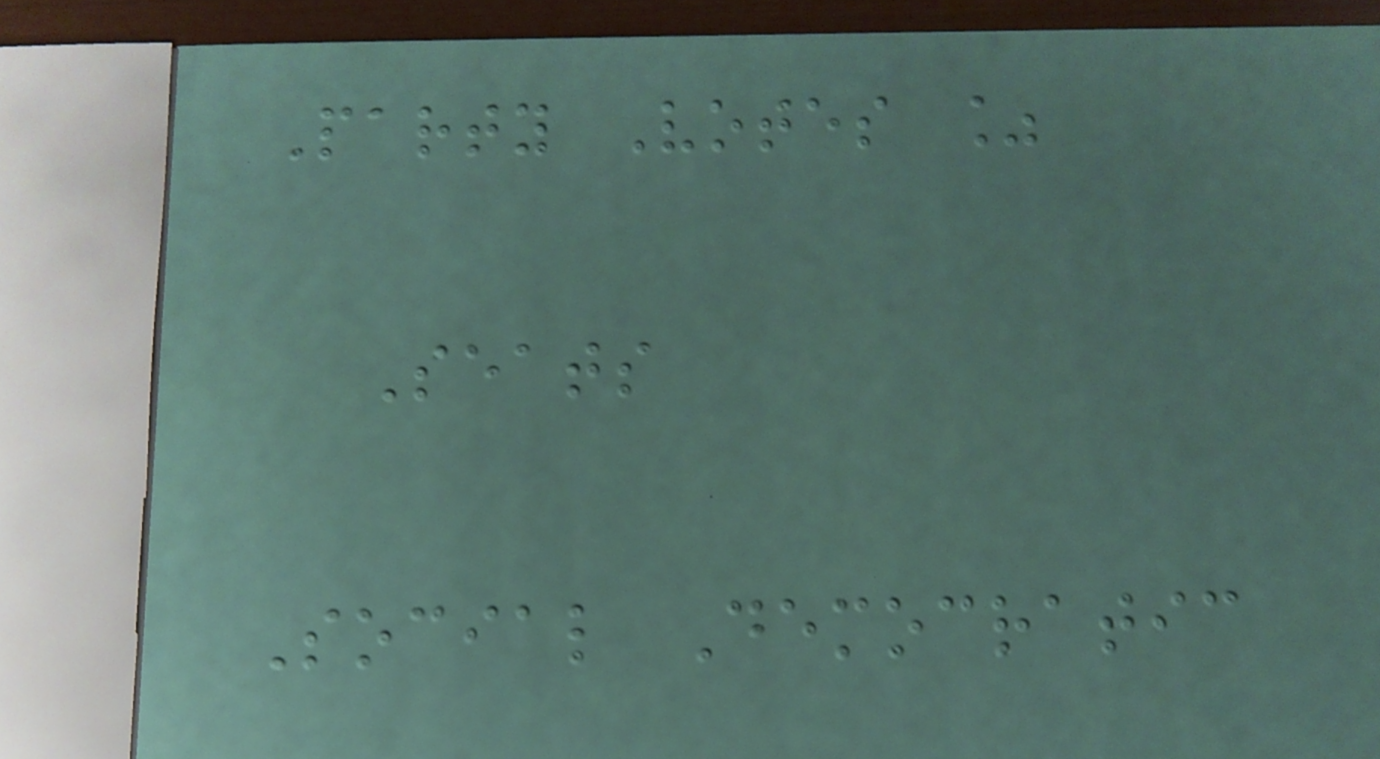Party Votes %
Seats
Social Democratic
